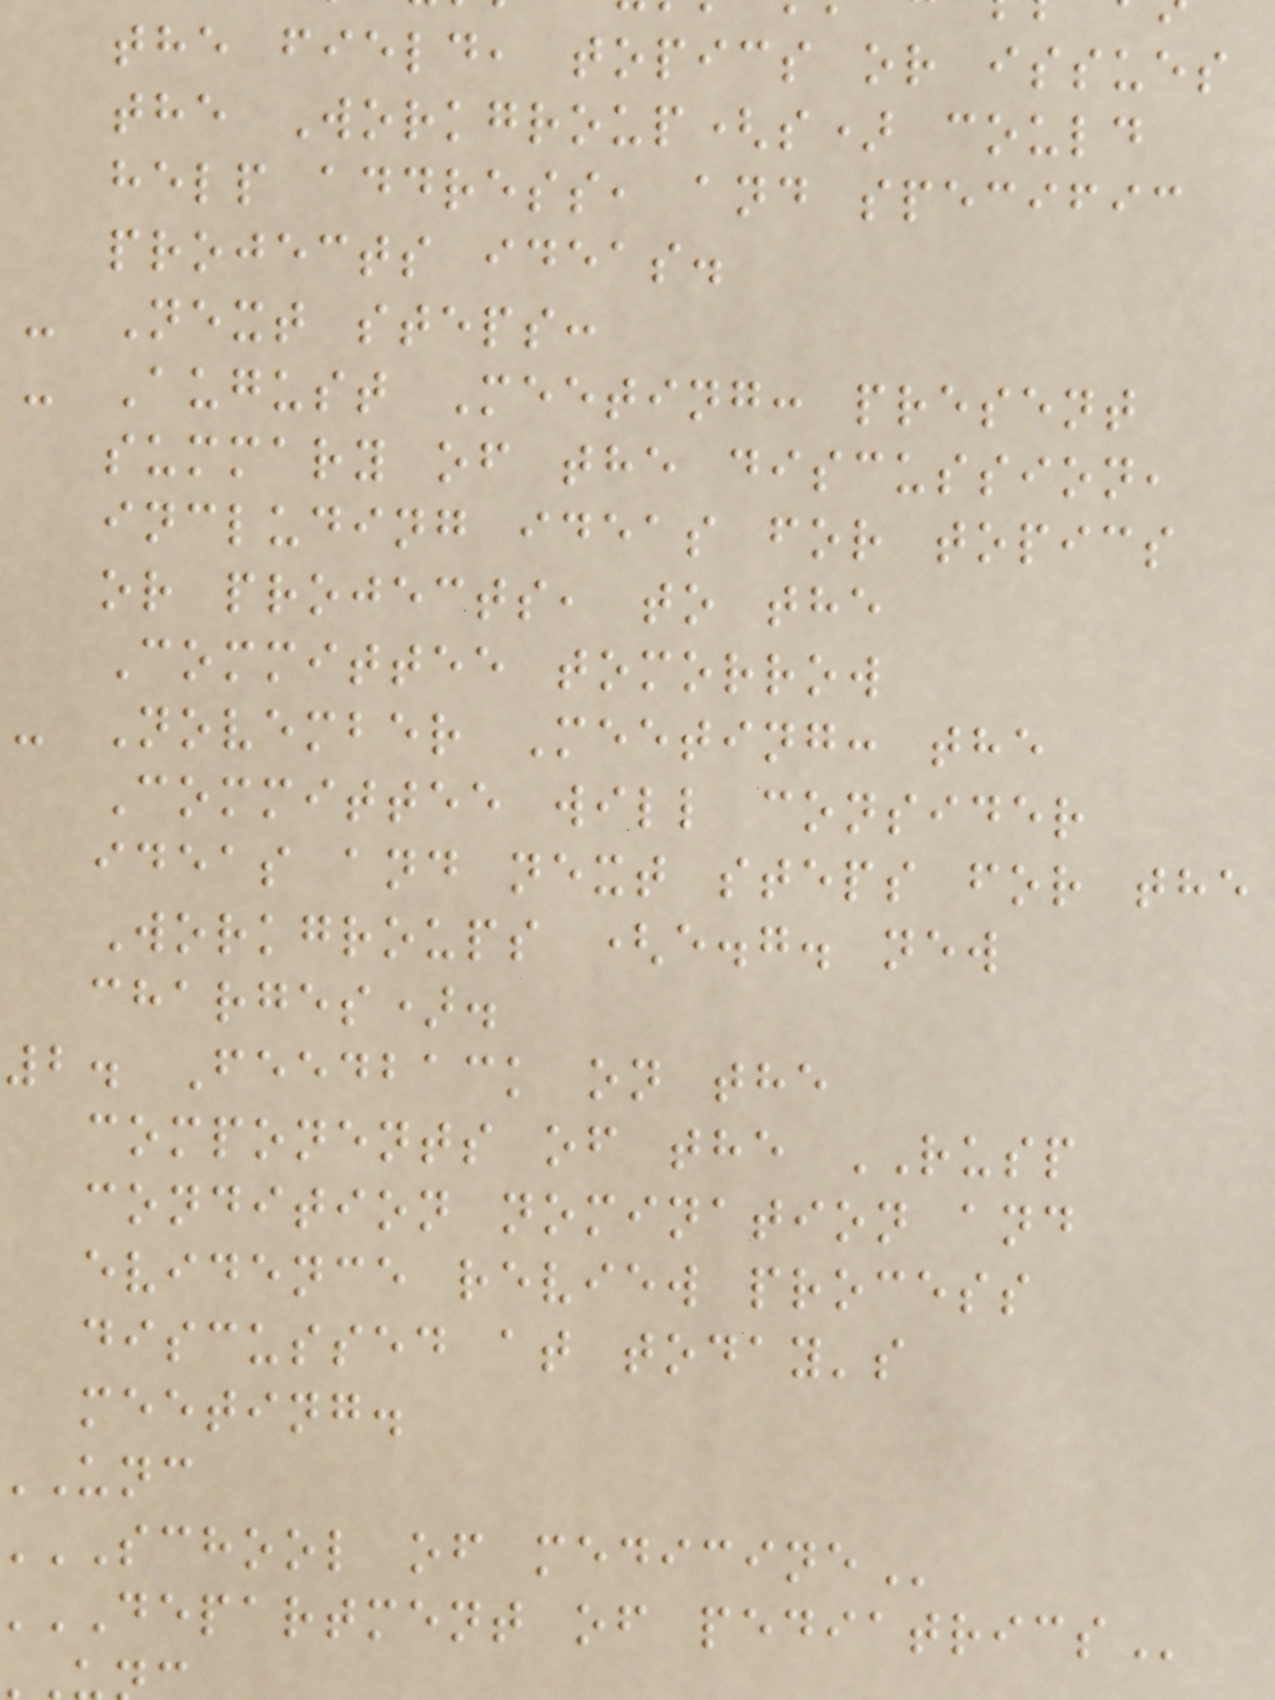the field, topics or issues
the Workgroup(s) could
help address, and specific
projects ideas.
- Next steps:
- August Meeting: present
summary of the discussion,
including ideas for topics
or projects, to the
Committee tomorrow
- November Meeting: the
Committee will consider
ideas and next steps for the
Workgroups (e.g. new
charges).
2. Feedback on the
components of the RUSP
condition nomination and
evidence review process
discussed at today's
meeting.
SCHOOL of
DEPARTMENT of
